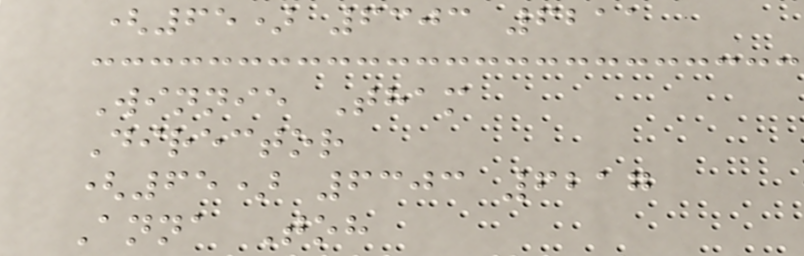(65) 6303 6211
Winnie Tham
Director
(65) 6303 6217
Anna Toh
